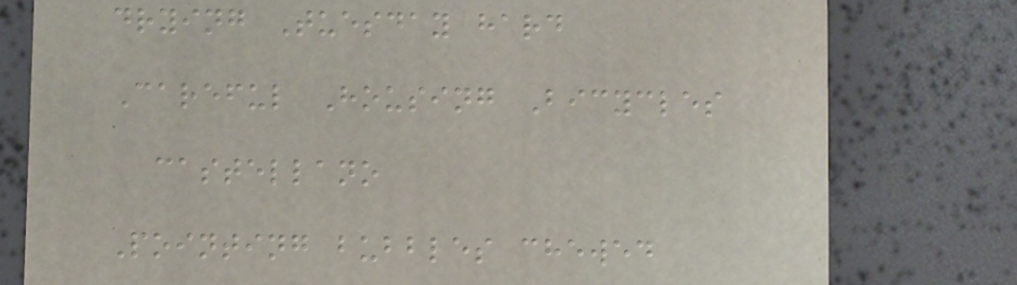drying Tuesday hard
Careful Housing Bicycles
castellano
Pointing bubbles chewed
